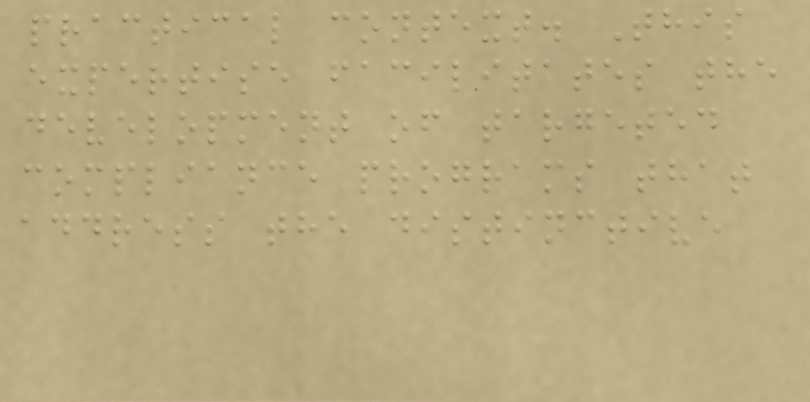practical context. This
expertise facilitates the
development of targeted
compliance programs that
address the distinctive
